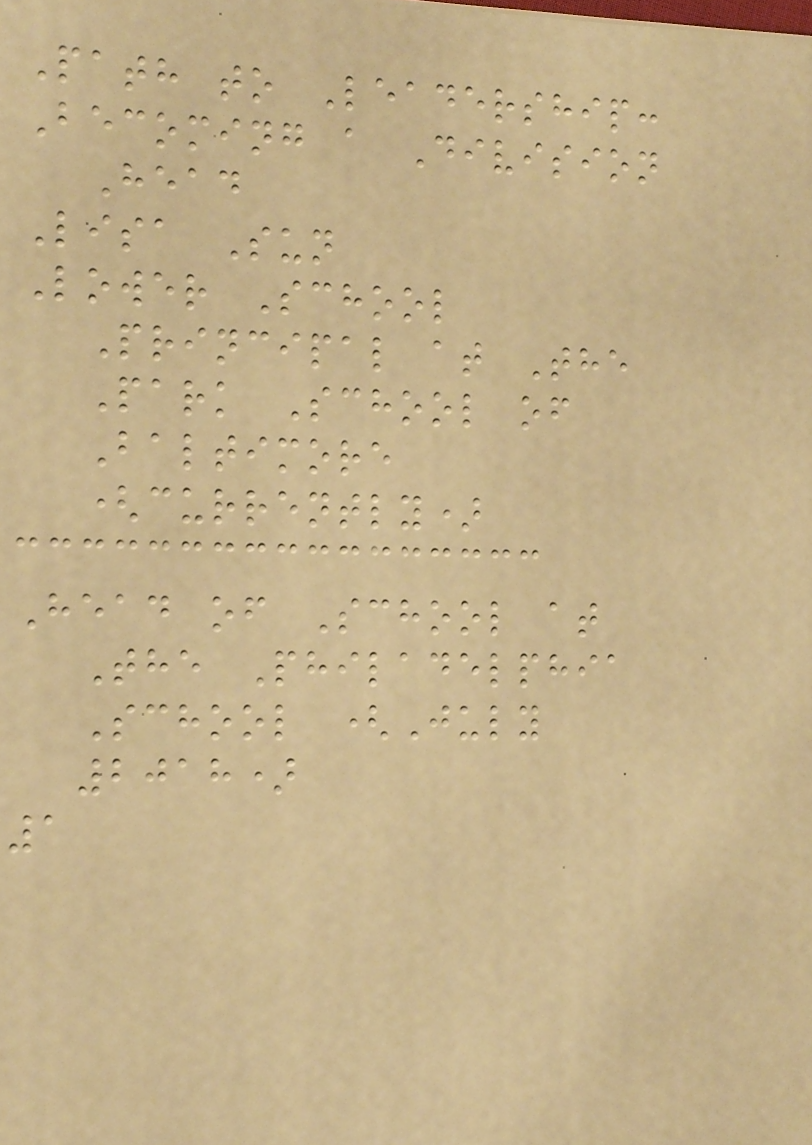Path to Leadership:
Becoming a Division
Head
Lisa Sun
Lower School
Principal at The
Park School of
Baltimore
(currently)
Head of School at
The Philadelphia
School (July
2018)
1
